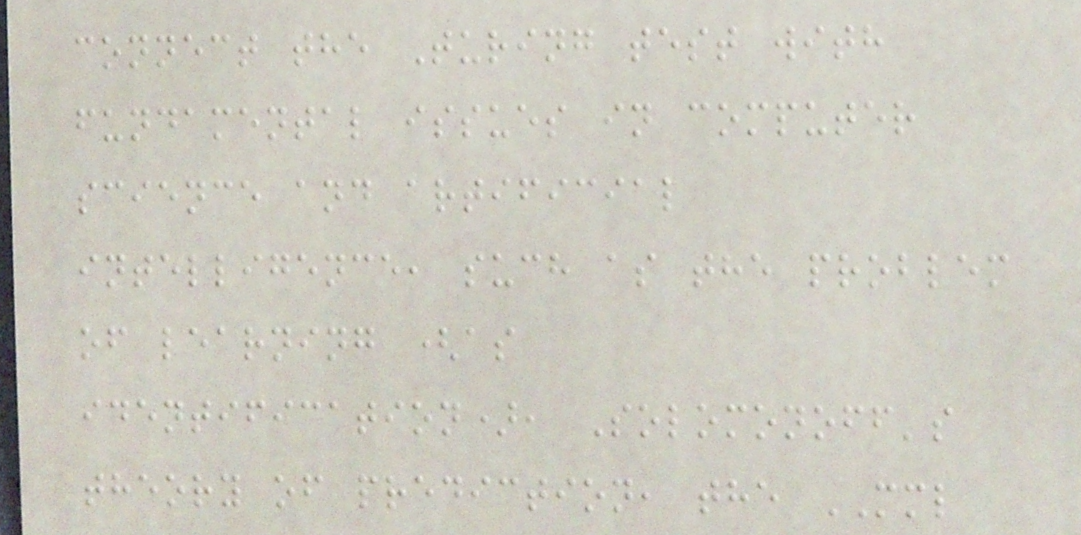connect the Turing test with
fundamental issues in computer
science and artificial
intelligence, such as the problem
of learning (as
identification), Solomonoff's
theory of prediction, the MML
